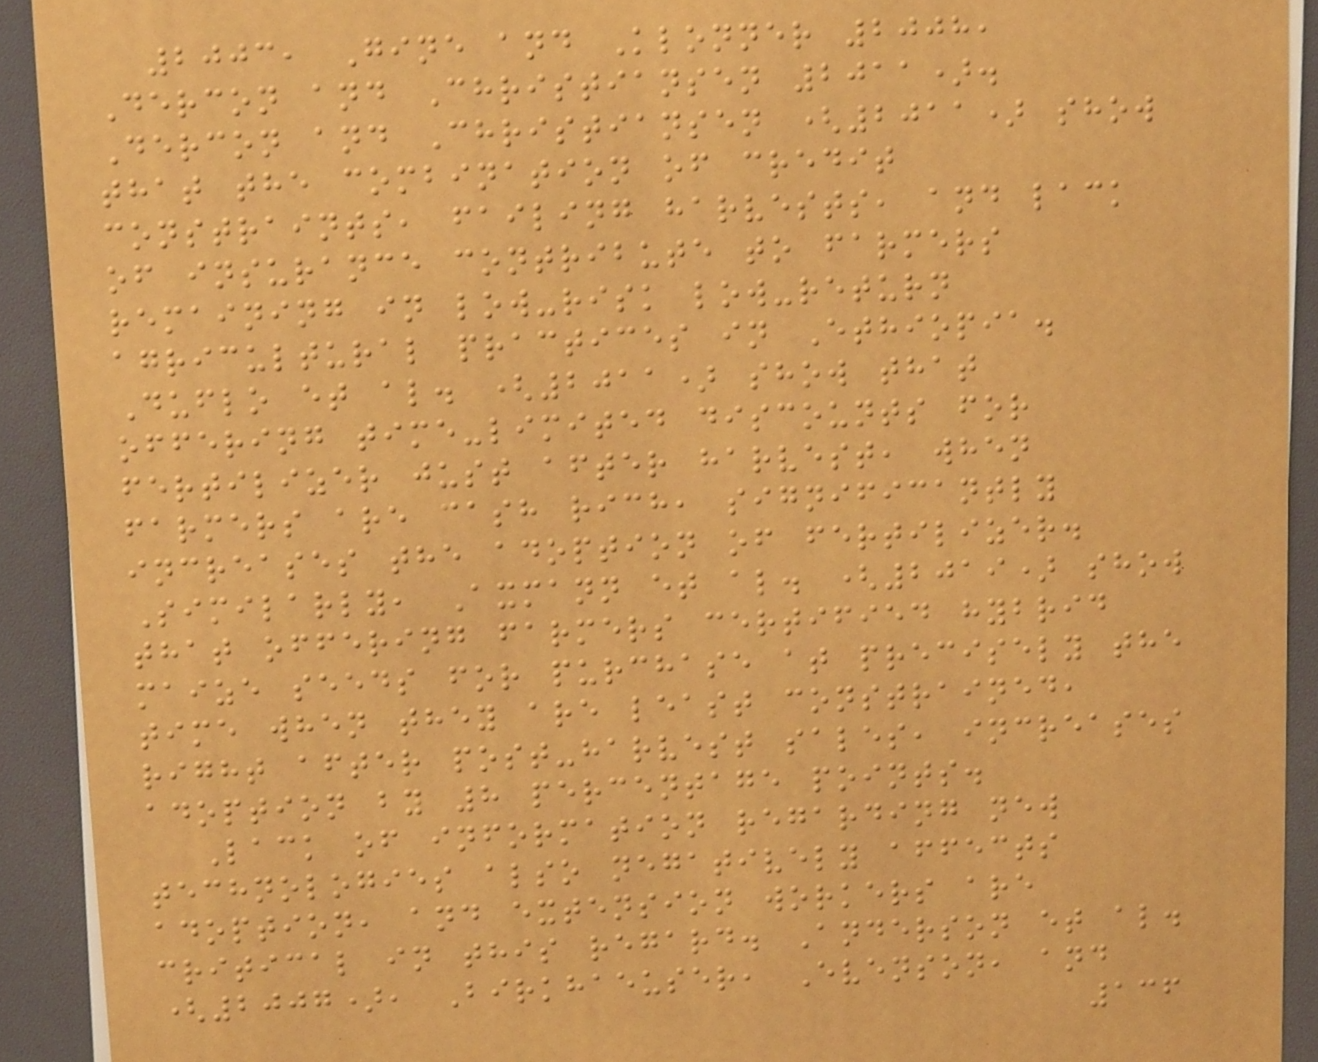2003, Gine and Klonner 2008,
Dercon and Christiansen 2011).
Dercon and Christiansen (2011) show
that the combination of credit
constraints, failing harvests, and lack
of insurance contribute to farmers
remaining in low-risk low-return
agricultural practices in Ethiopia.
Duflo et al. (2011) show that
offering time-limited discounts for
fertilizer just after harvest, when
farmers are cash rich, significantly
increases the adoption of fertilizer.
Similarly, Axmann et al. (2019) show
that offering farmers certified hybrid
maize seeds for purchase at precisely the
time when they are least constrained,
right after post-harvest sales, increases
adoption by 8 percentage points.
Lack of information regarding new
technologies also negatively affects
adoption, and extension workers are
critical in this regard. Anderson et al.
(2007), Birkhaeuser, Evenson, and
136
